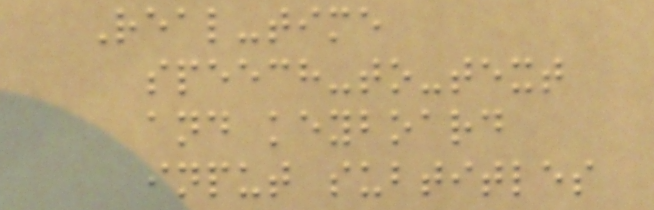Real-time
speech-to-text
and keyboard
input subtitles
